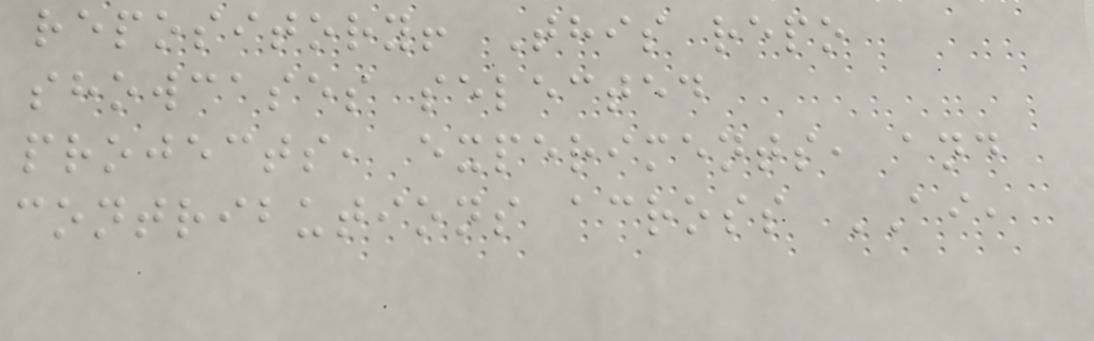repository! This repo
showcases selected
projects, experiments, and
contributions across AI,
